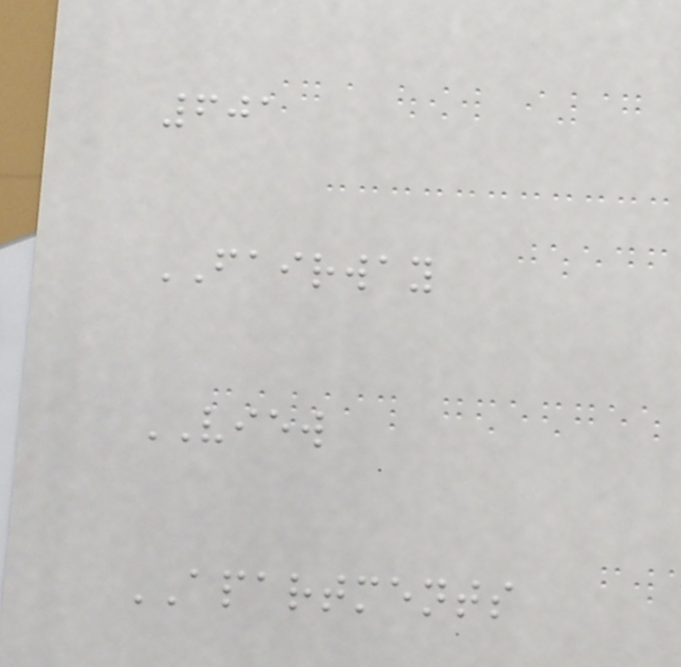601
FAIRWAY
VIEW
APARTMENTS
